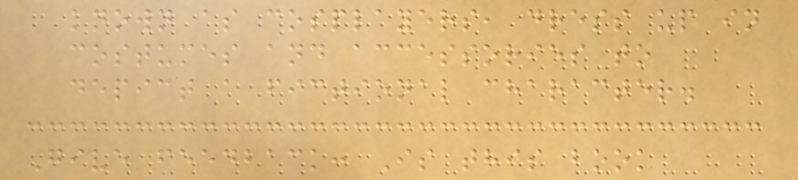known as cosplayers, dress up in
costumes and accessories to
depict a fictional character.
Give feedback: Is this book
